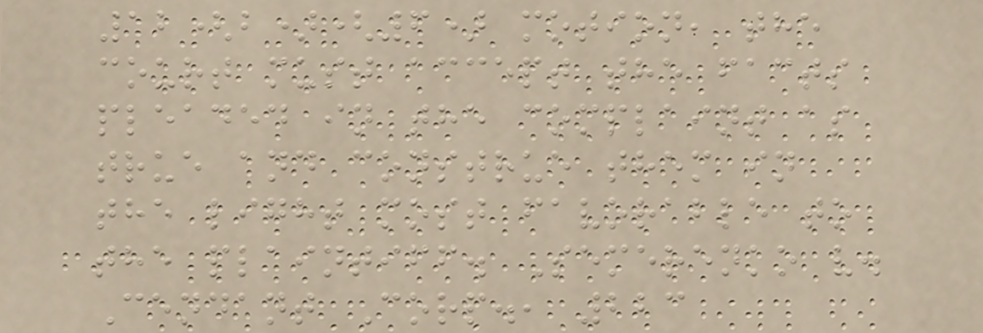12(b)(6) motion, the
court must accept the facts
pleaded in the complaint as
true and construe them in
the light most favorable to
the plaintiff. Semerenko v.
Cendant Corp., 223
